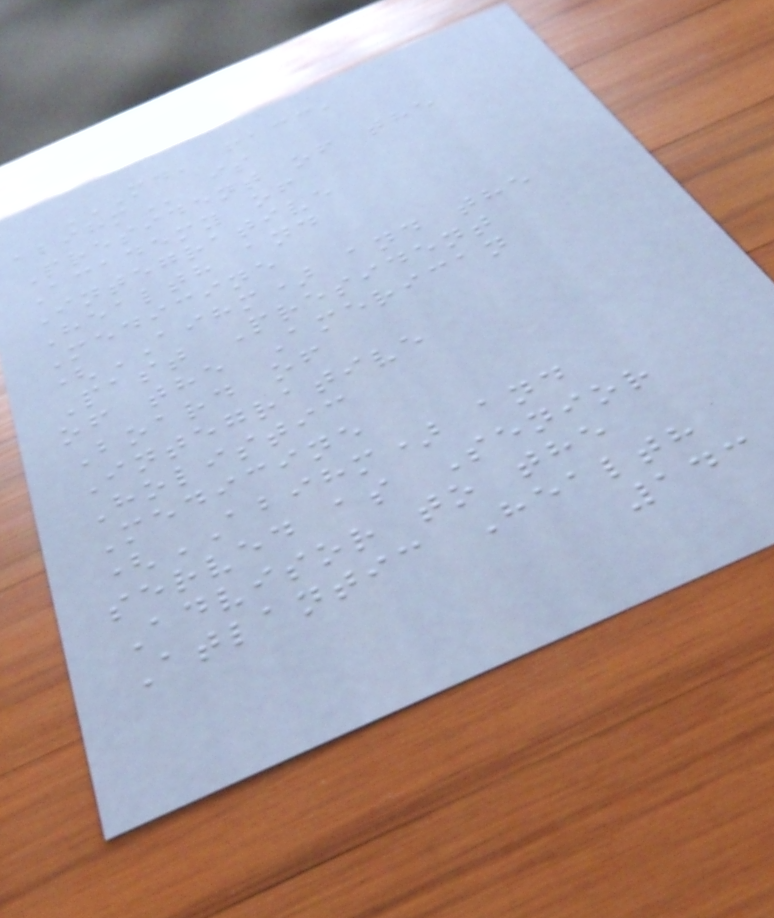MD, FACC,
ABIHM is
President of the
Academy of
Integrative
Health and
Medicine
(AIHM) and the
Past President
of the American
Board of
Integrative
Holistic
Medicine
(ABIHM) and
served as Senior
Advisor to the
Atlantic Health
143
